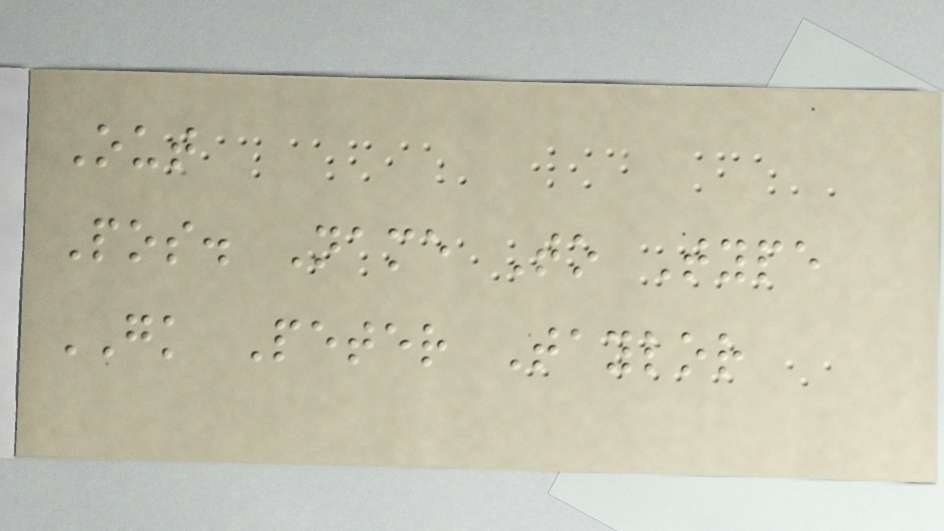Out
Pos. Name To Type
GK Peter Taylor
